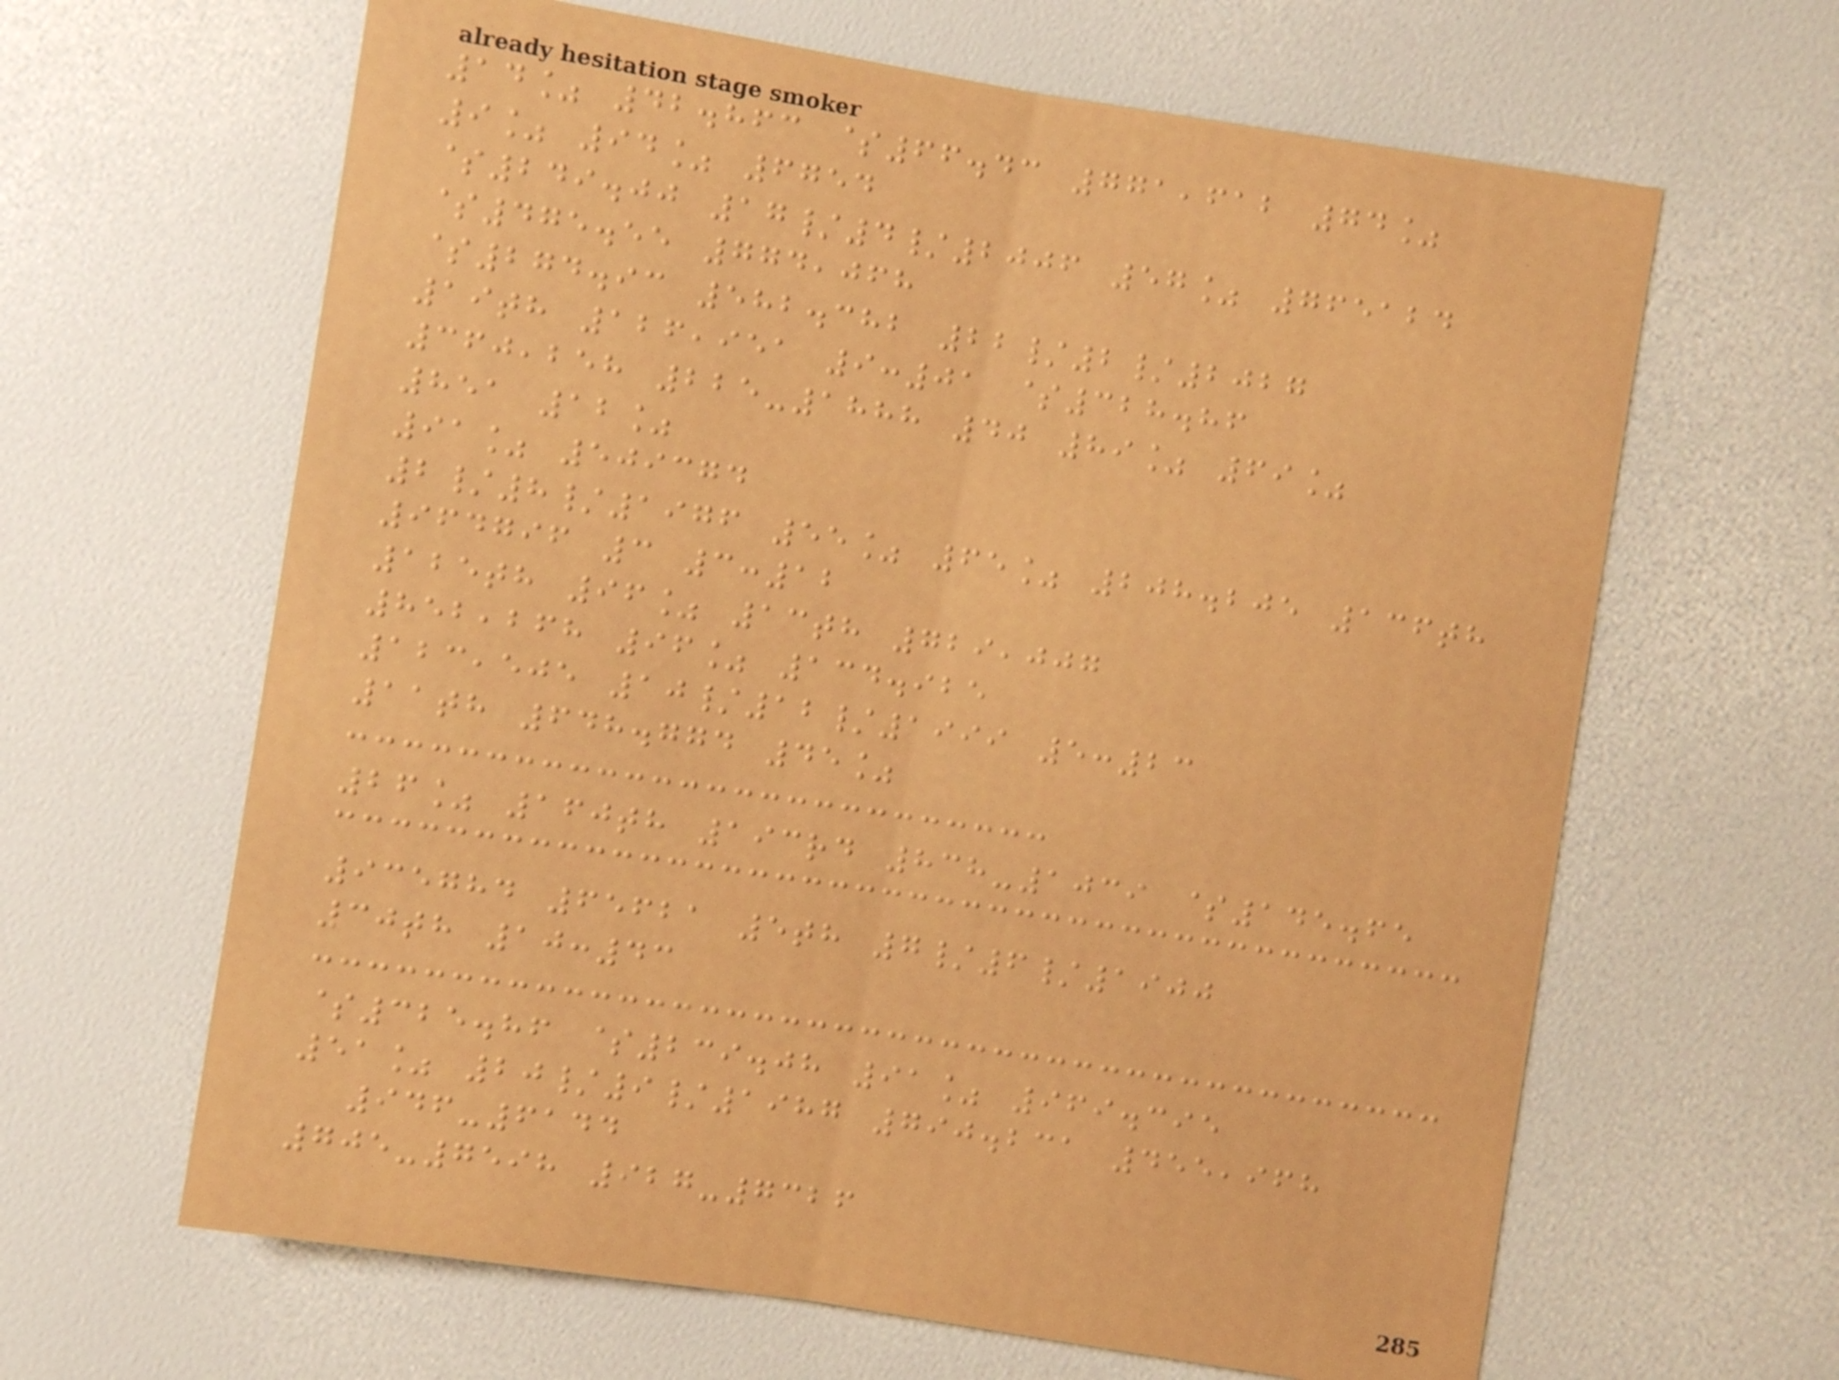14% 42.863 $66.43 771,612 74%
9% 94% 6754
$249.00 17/4/2006 57% 765124
$475.55 774,068
$274.93 582.382 22/2/2027
19th 126,951 9:01 $328.86
360,258 225-1888 40 89% 69%
851 12%
91% 509374
2/8/1976 55% 65% 208.205 136th
964796 3 3:12
125th 96% 13th 729,007
852,268 96% 134.925
123,505 10/12/1999 5:23
11th 648.774 45%
26% 160th 193rd 838-1039 $145.65
935784 65621 5th 7/6/1900
30th 10:43
$325.86 $239.08 91% 969.395
51% 20/9/1987 790.231 455,968
946-6144
705-7598 927-7326
